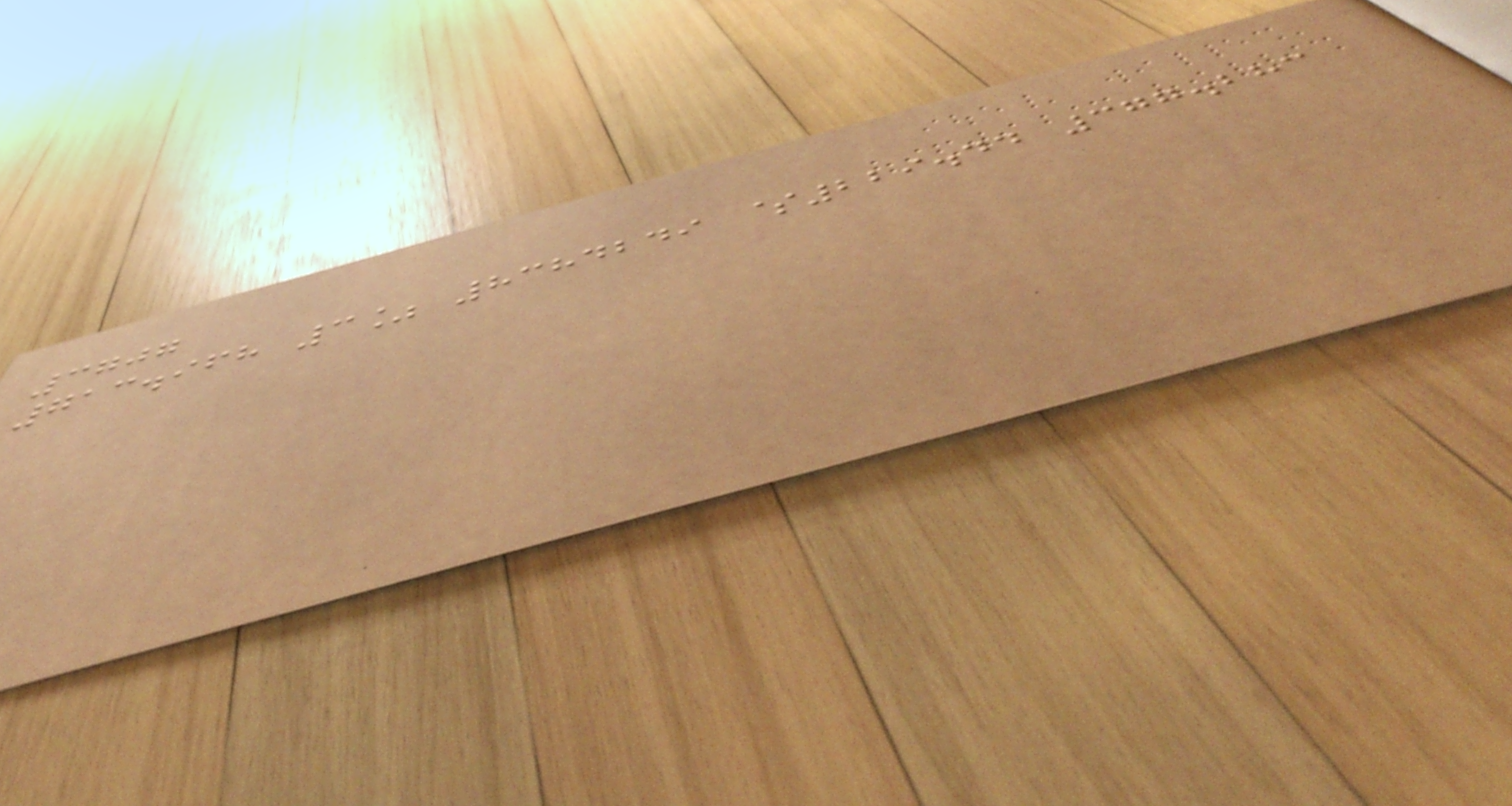3707
713.968 3% 8384249 $229.44 377.283
